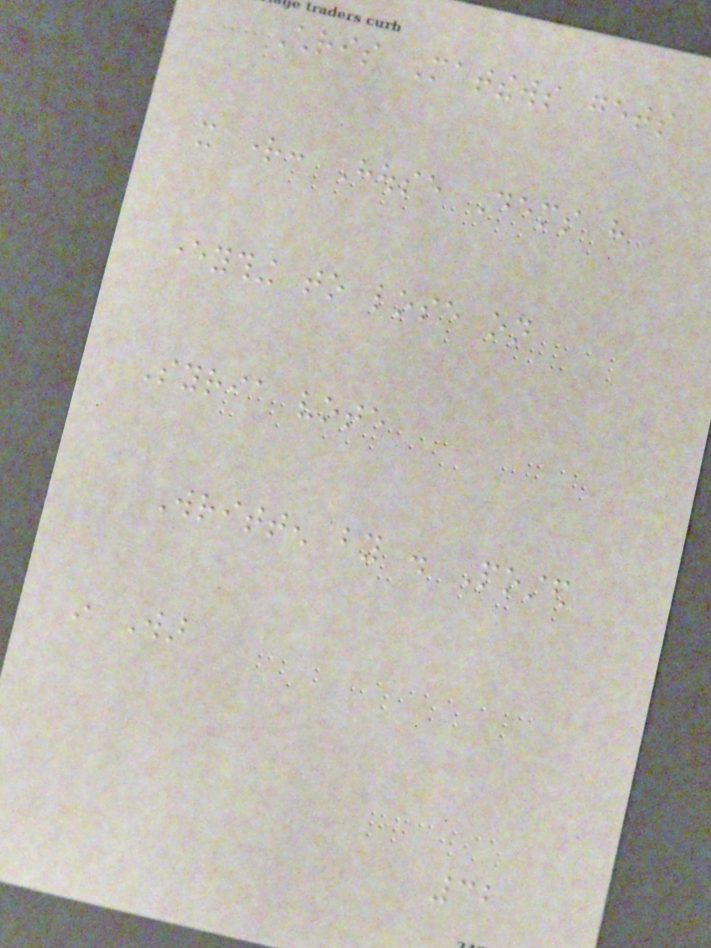Chris Matthews gets
it right: House Dems have
everything to lose on
Syria vote
Written by . Posted
in War
32
